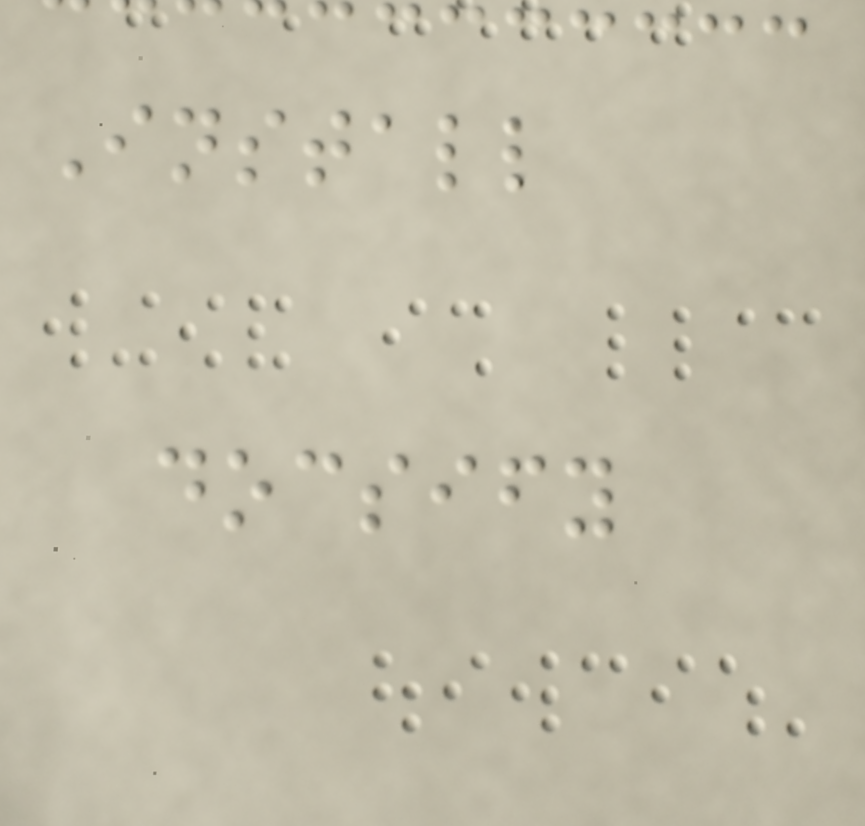Install
docsify
